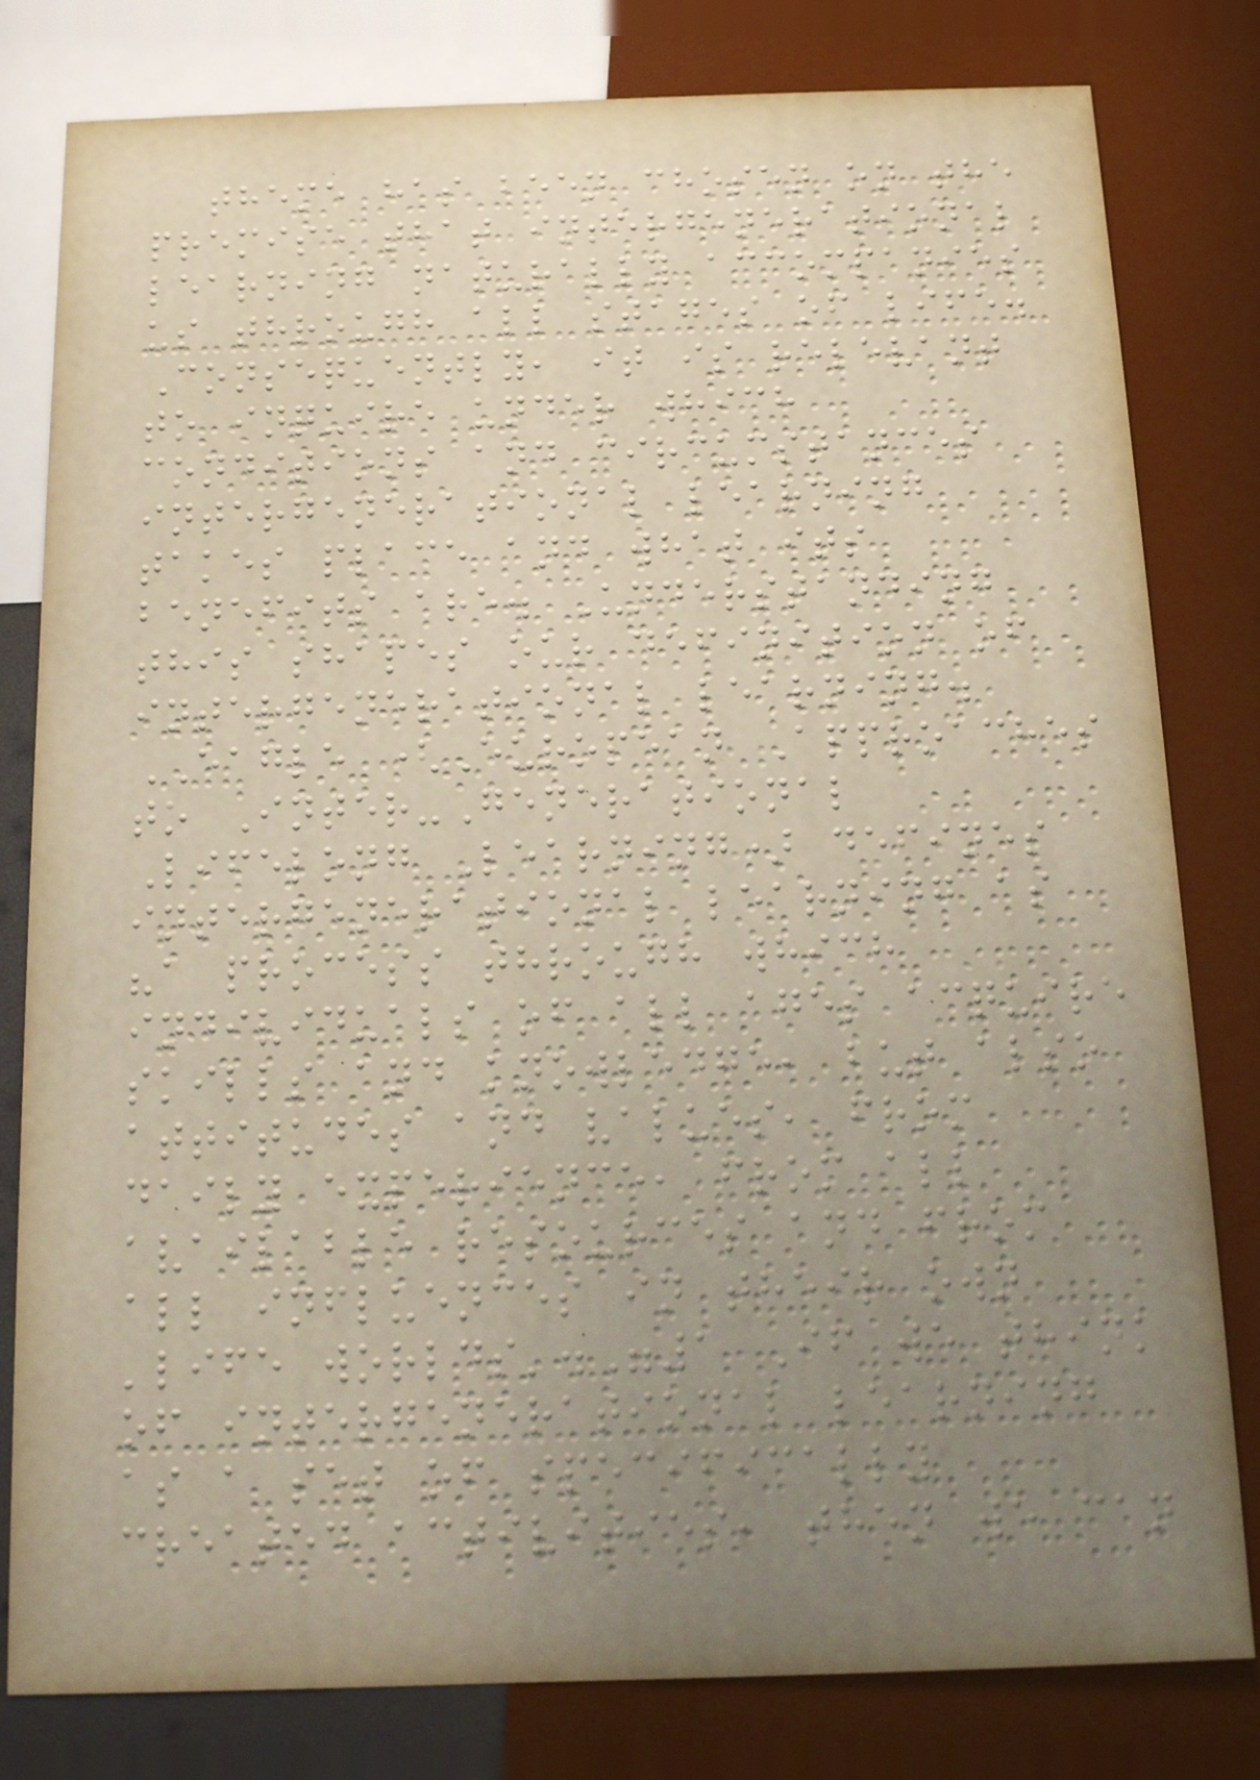theme has been chosen on the
premise that intergenerational
learning naturally accompanies
us through all stages of life.
Consequently, it is relevant
to inquire under which
conditions and circumstances
intergenerational learning
takes place and what its
benefits are. Understanding
this shapes our definition of
intergenerational learning.
EAGLE (European Approaches
to Inter-Generational
Lifelong Learning) defines
intergenerational learning as
"a process through which
individuals of all ages acquire
skills and knowledge, but also
attitudes and values, from
daily experience, from all
available resources and from
all influences in their own
'life worlds'."1 If we think
of intergenerational learning
as a set of specifically
created activities, then we can
